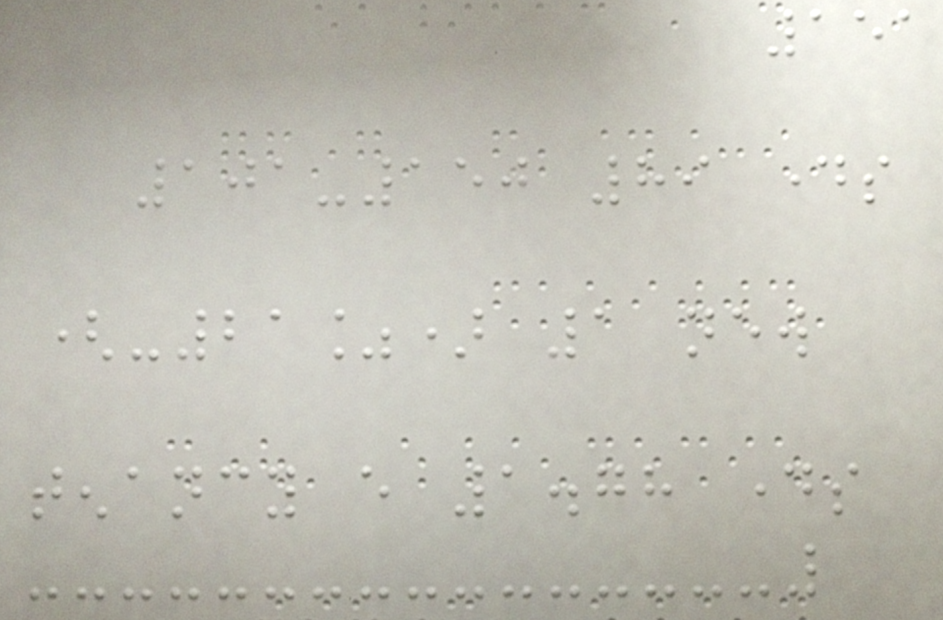151
101-150 89 days
(-21%) 1 new
tenancy every 1.78 days
